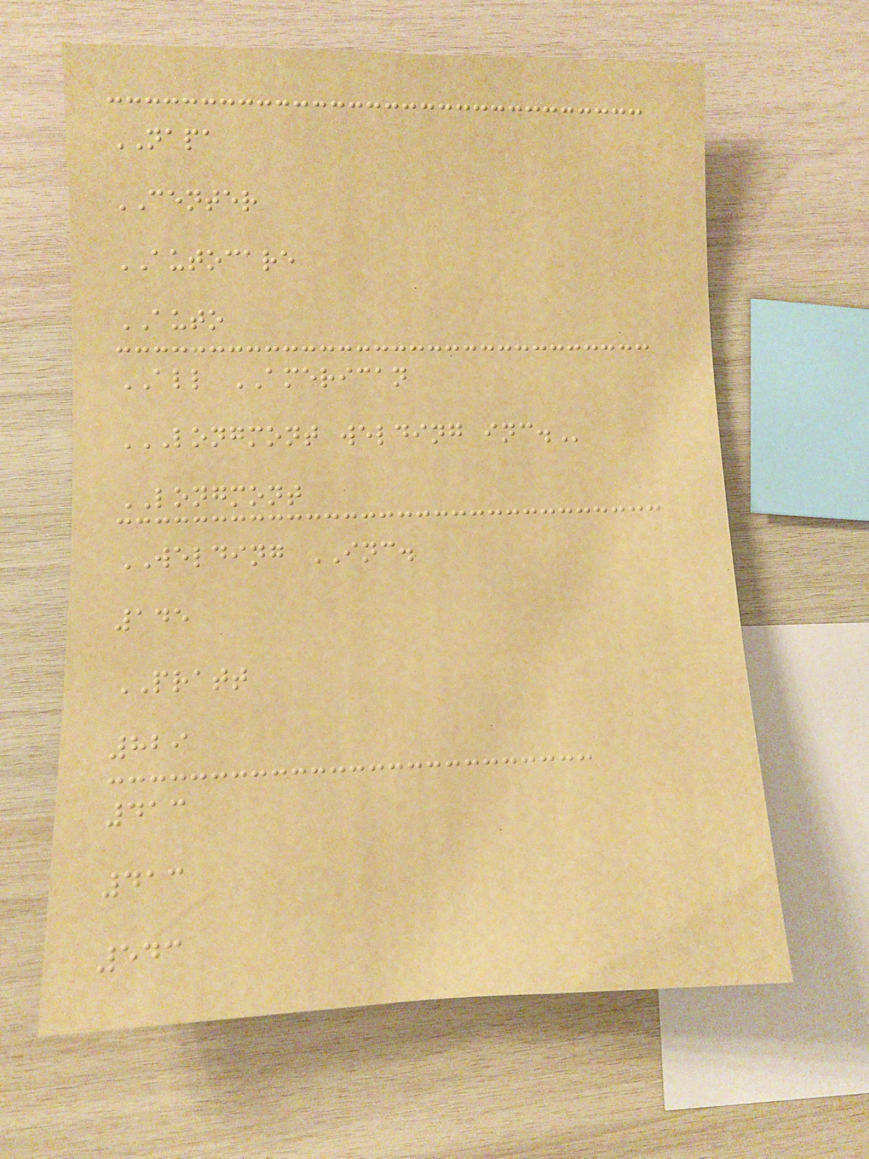NAPA
CENTER
AUTOCARE
AUTO
ALL AMERICAN
LONGMONT WELDING INC.
LONGMONT
WELDING INC.
145
PRATT
829
413
413
543
